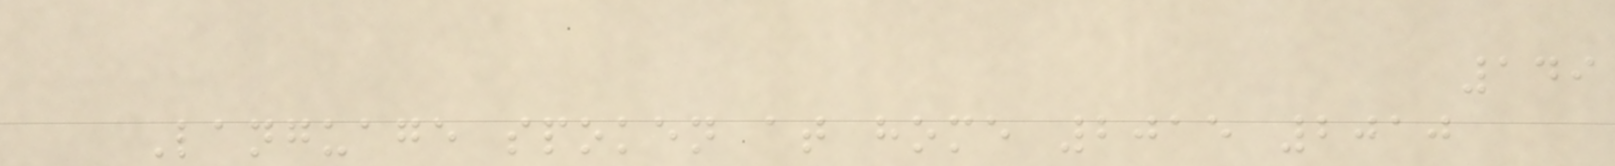149
Language spoken at home 2015 2010
